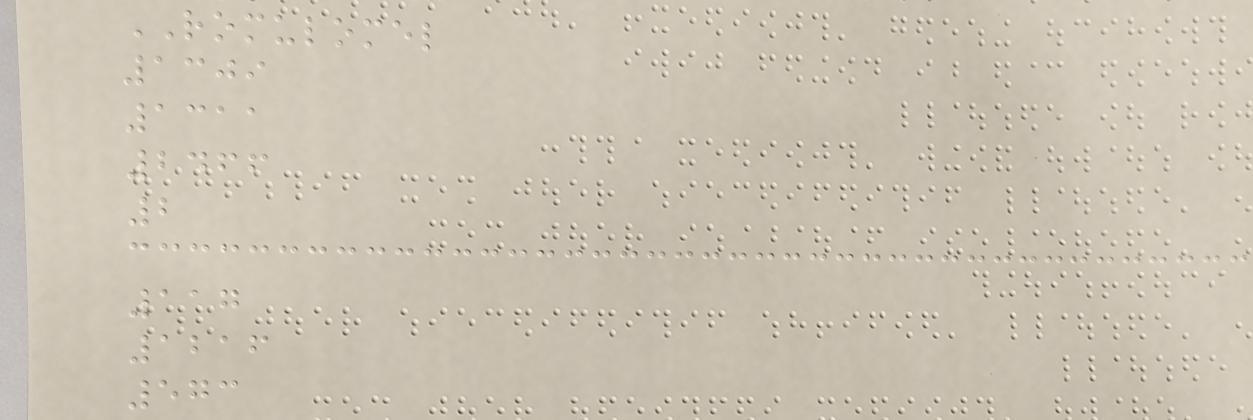ROMULOMEL
1309
1311
2466
2
117
1216
573
